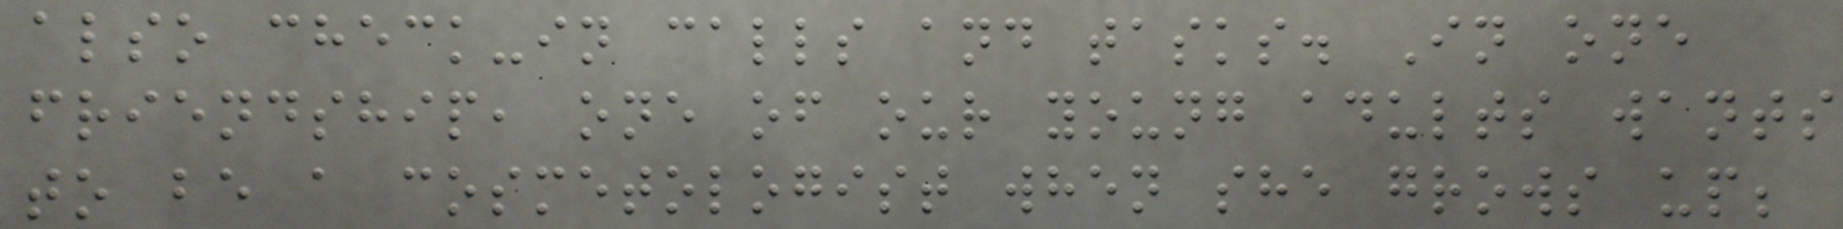also check-in calls and tasks. In one
friendship, one of our young adults wants
to be a cosmetologist when she grows up;
